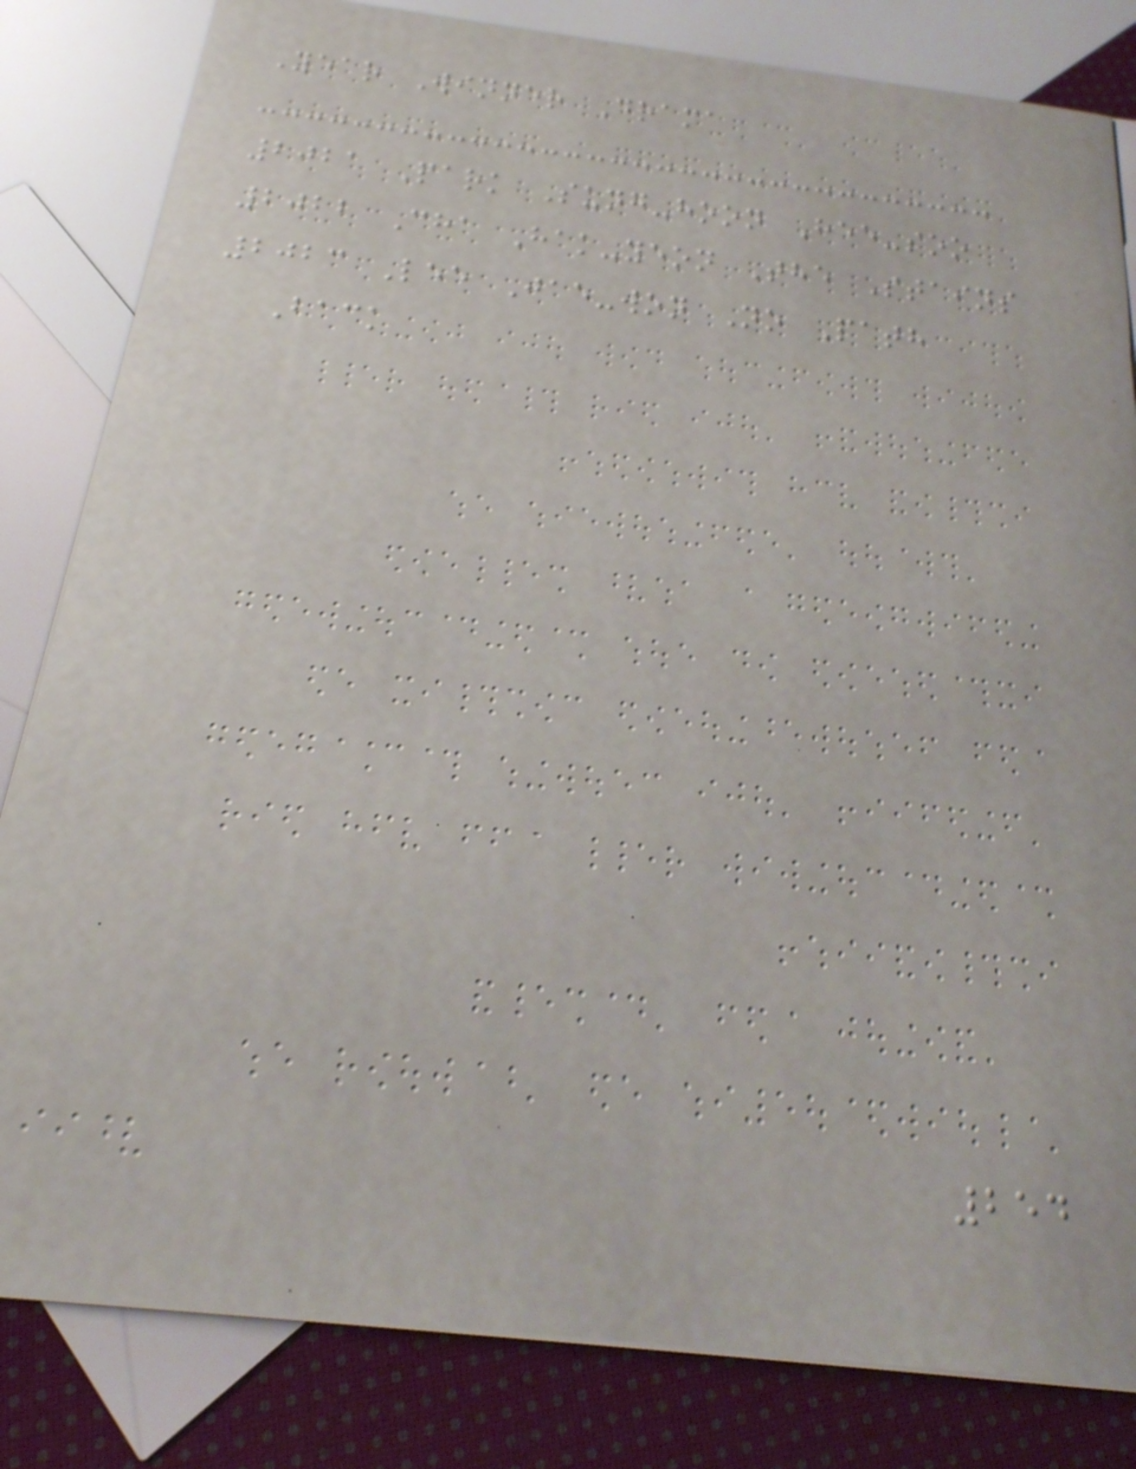Year Winner Drama
2021 Park Sung-hoon Hee-soo
2022 Cha Hak-yeon The Stains
2023 Lee Jae-won No Path
Back
254
